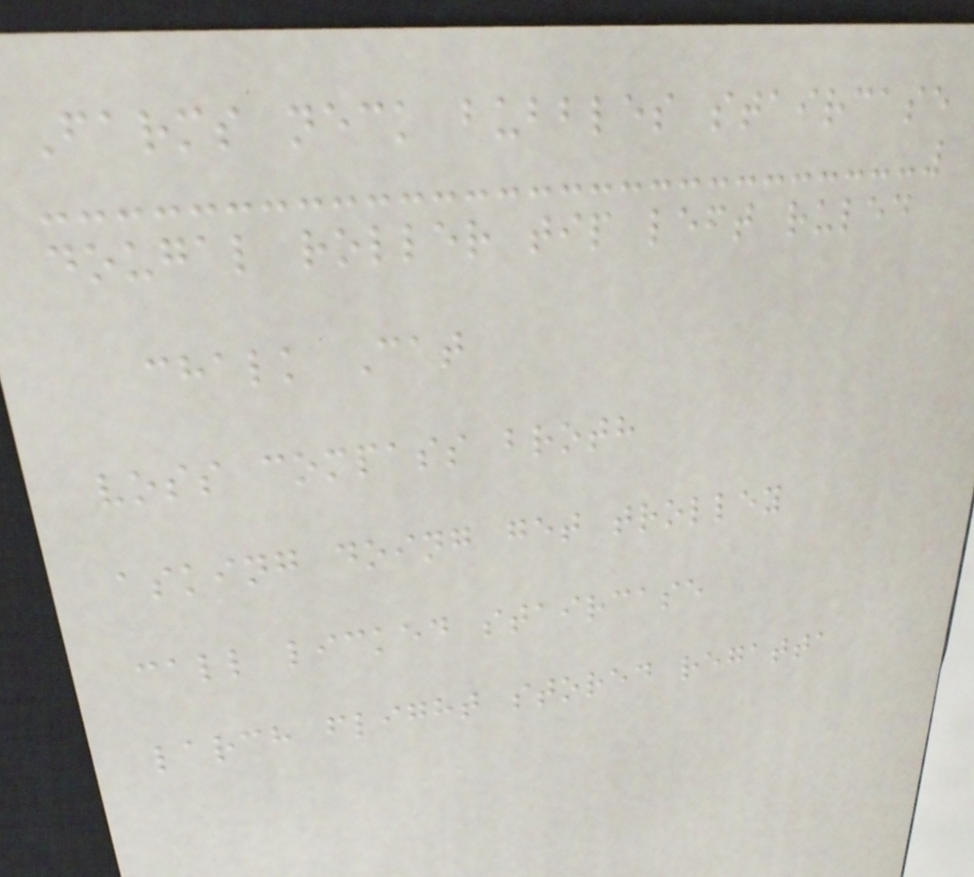Farms neck bubbles staircase
dougal roller tip left ruled
chalk Cat
voss compass broth
asking doing get trolley
call licked staircase
larch flight stored regatta
